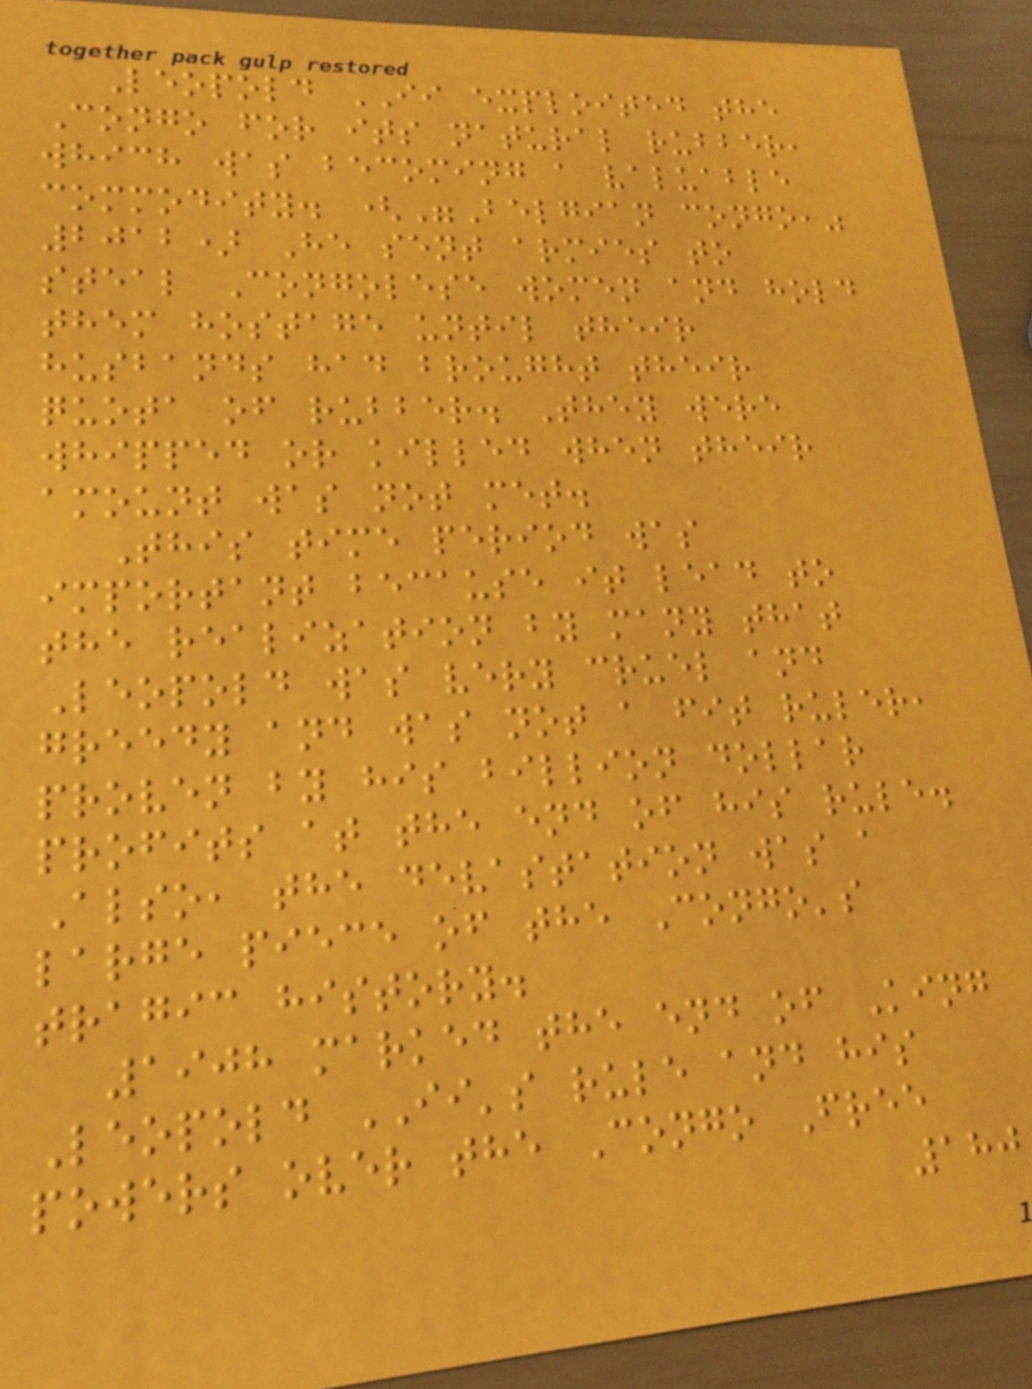Leopold II exploited the
Congo for its natural rubber,
which was becoming a valuable
commodity. ("Belgian congo,"
2012) He sent armies to
steal Congolese women and hold
them hostage until their
husbands had brought their
quota of rubber. They were
whipped or killed when their
amount was not met.
This time period was
important because it lead to
the realization by many that
Leopold was very cruel and
greedy and was not a fit ruler,
proven by his billion dollar
profits at the end of his rule.
Also, the devastation was a
large piece of the Congo's
tragic history.
1908 marked the end of King
Leopold II's rule and his
powers over the Congo Free
180
